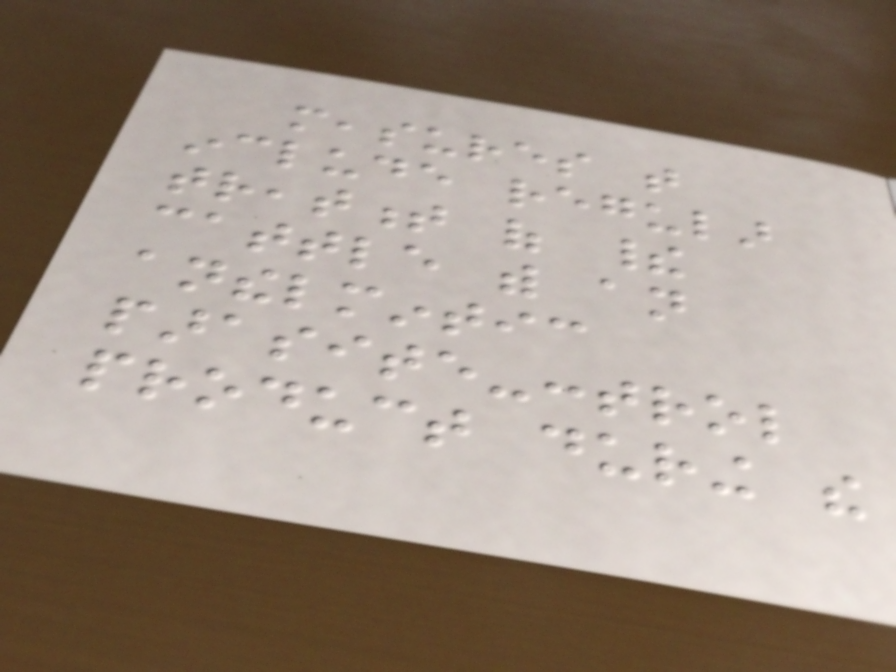measures that
include regular
treatment of their
cattle with an
anthelmintic
parasite-control
product during the
